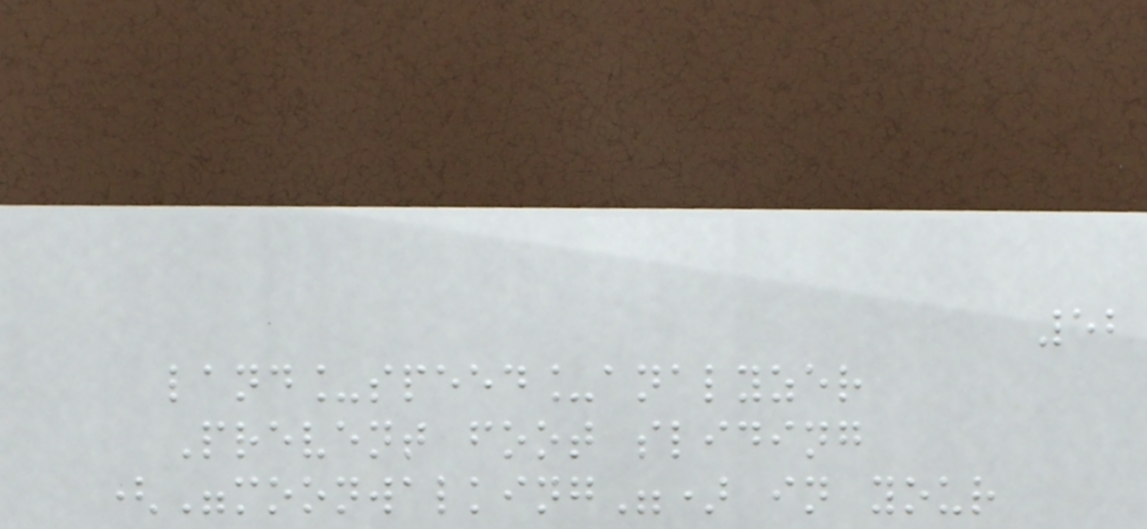52
land_speed_analyzer
Prevent foot sliding
("moonwalking") in your
